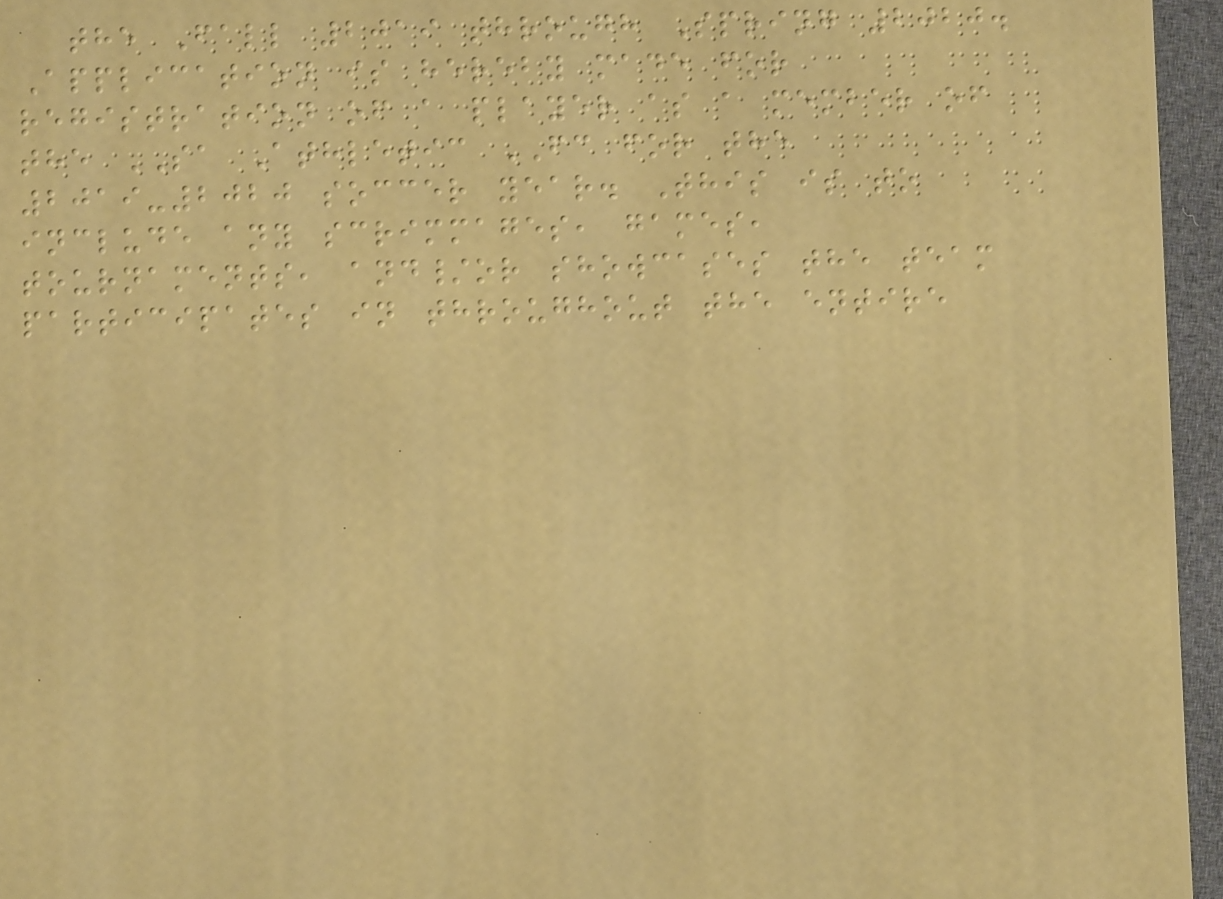the Fall 2019 through Spring 2020.
Application is hereby made for
registration of a player as a member of
the SA Athletic FC for the
2019-2020 soccer year. This is to
include any scrimmages, games,
tournaments, and/or showcases the team
participates in throughout the entire
